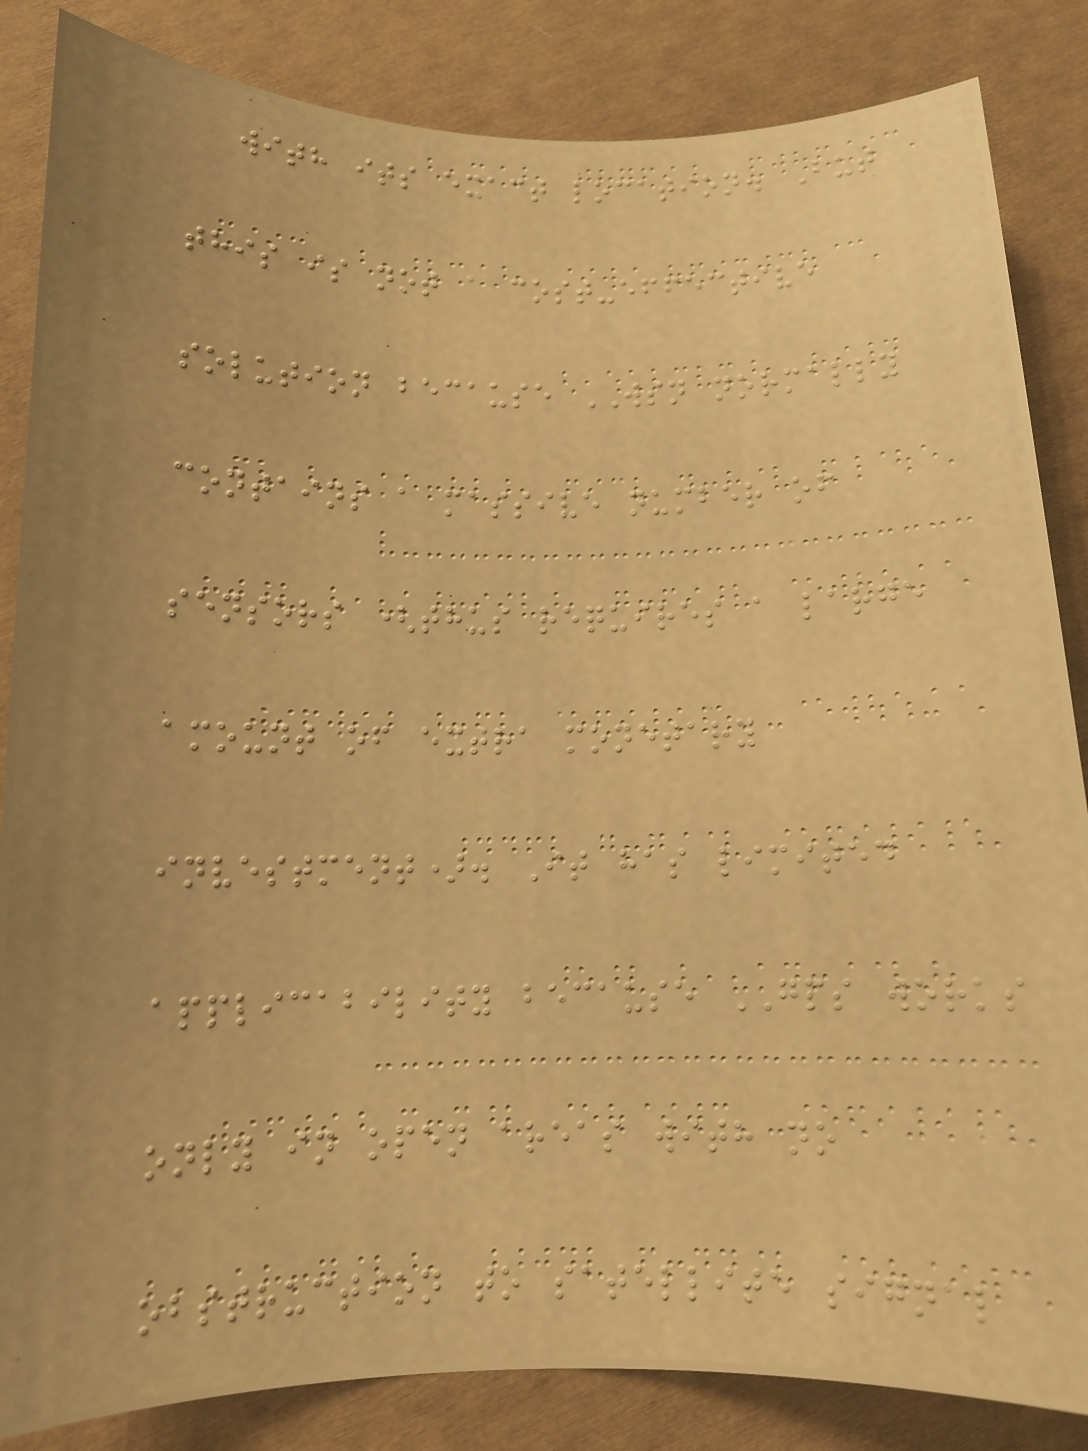with its exact location. But
this is not a cost-effective
solution because WSN normally
contains a massive number of
sensors (thus requires a large
amount of extra monetary
investment). It has limited
applicability because GPS works
only in open areas with no
obstruction to satellite signal
